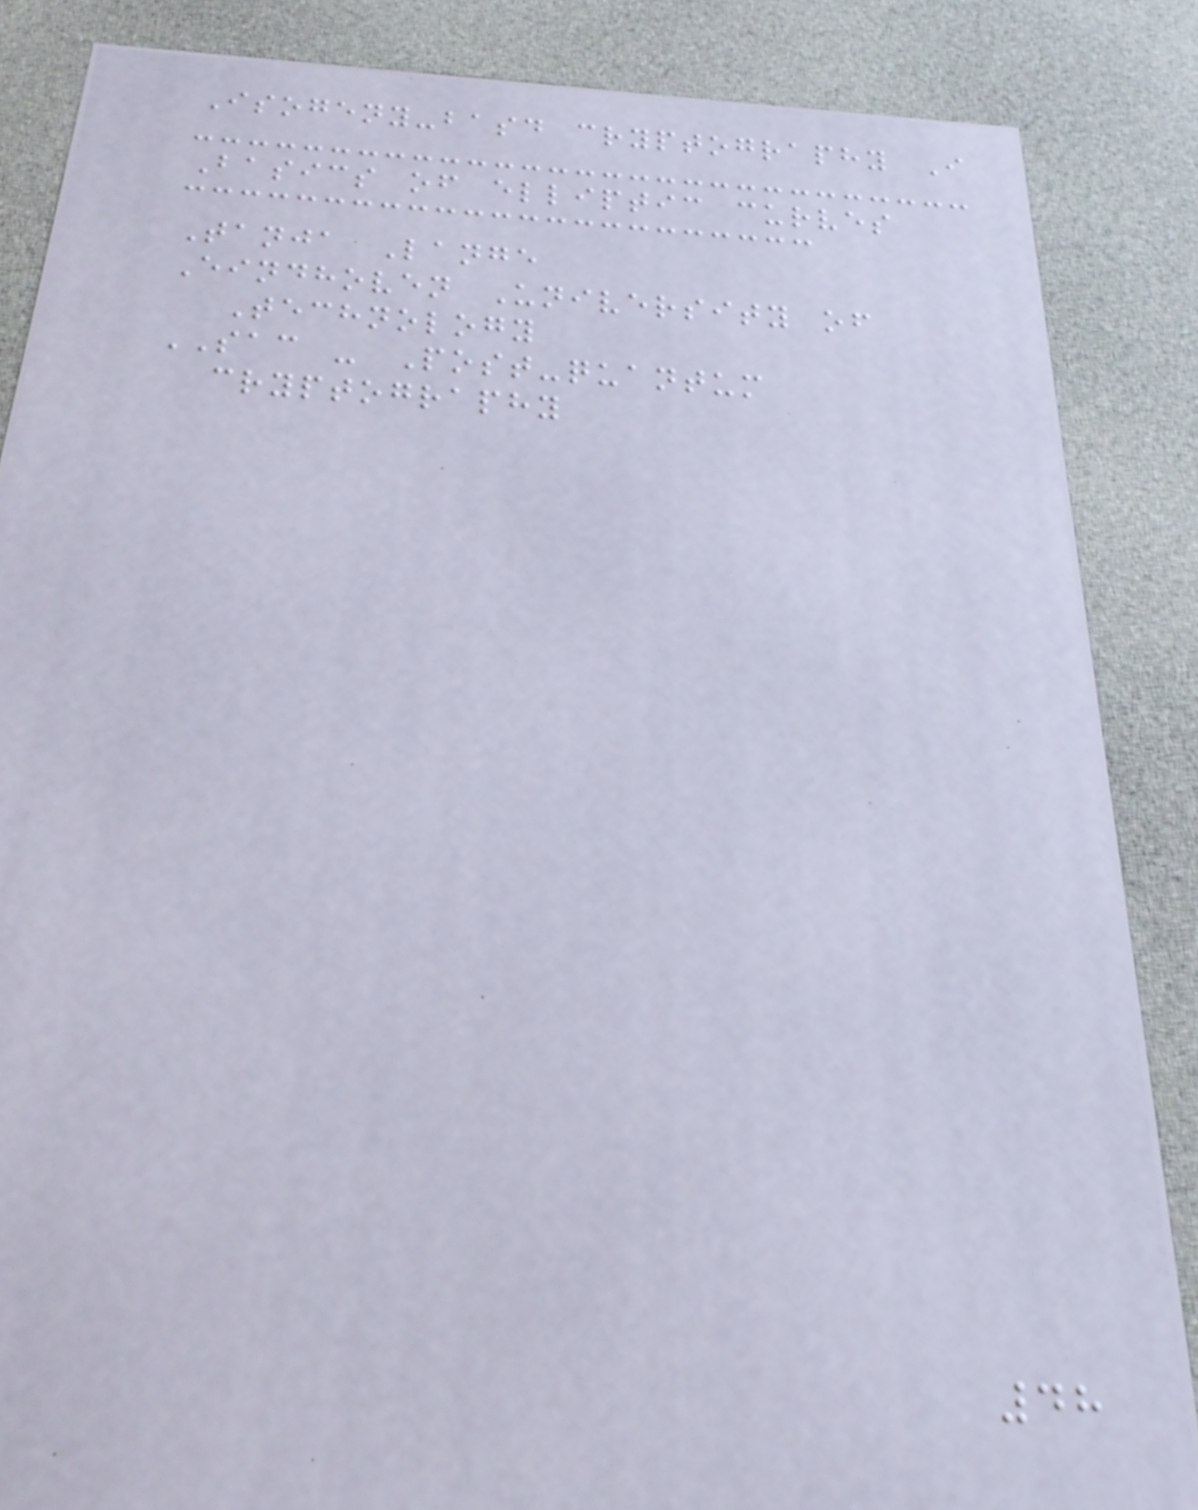Isogeny-basd cryptography I
Basics of elliptic curves
Tanja Lange
Eindhoven University of
Technology
SAC - Post-quantum
cryptography
48
